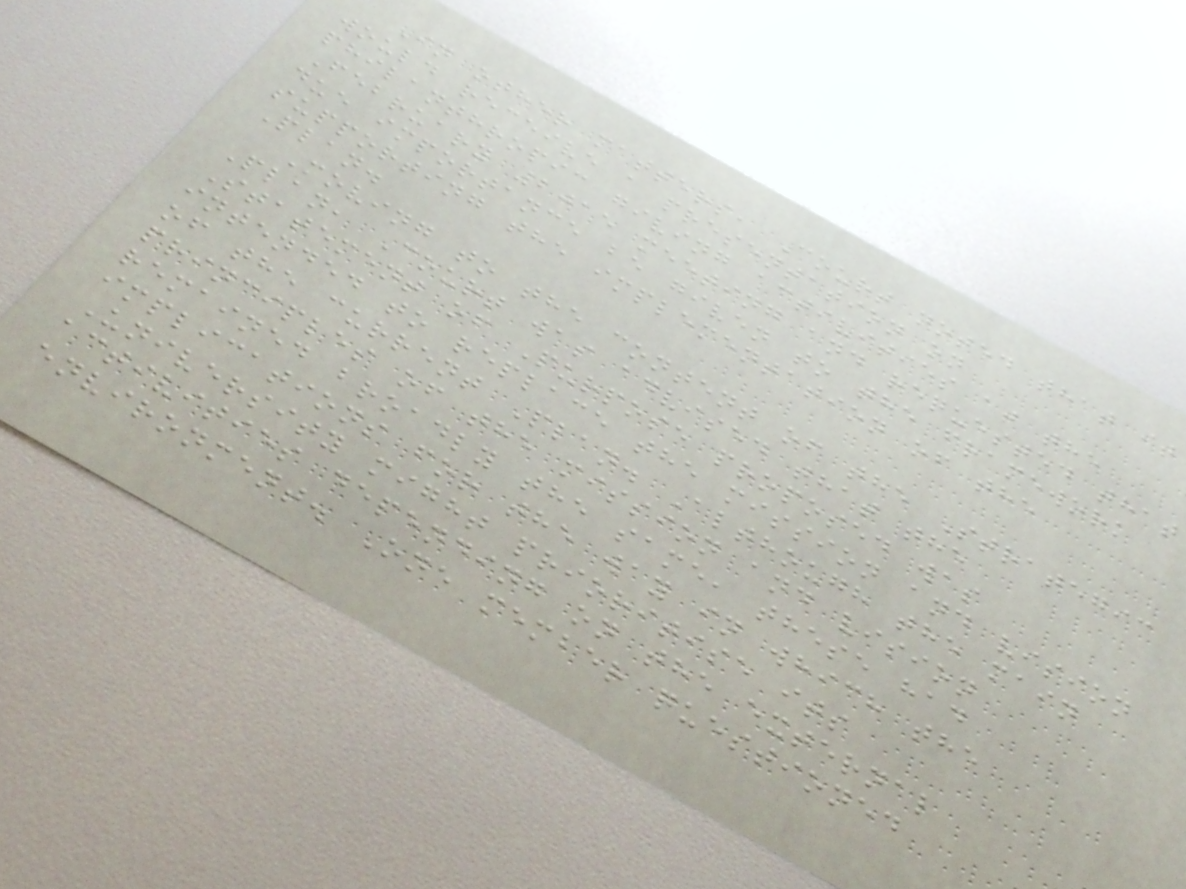In other matters, Court noted that it
would receive a presentation on
philanthropic giving activities at the
February 2015 meeting and requested that
due importance be given to the framework
supporting the implementation of the
Plan.
Moving to the content of the Strategic
Plan, Court was advised that the
Statement of Purpose proposed was
intended to replace the mission and vision
of the current Plan. Although the main
principles of the mission and vision
remained broadly the same, these had
implications for the way in which the
University might prioritise its
activities depending on the external
environment. One member questioned
